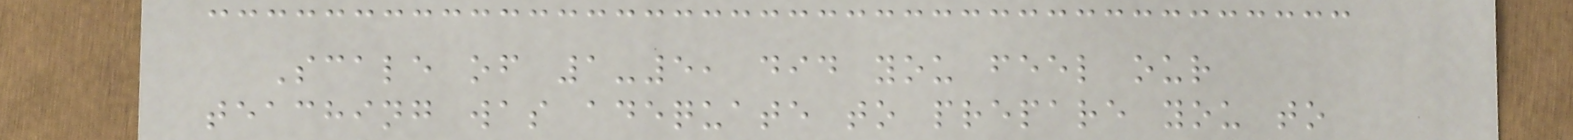Scale of 1-5, did you feel our
teaching was adequate to prepare you to
